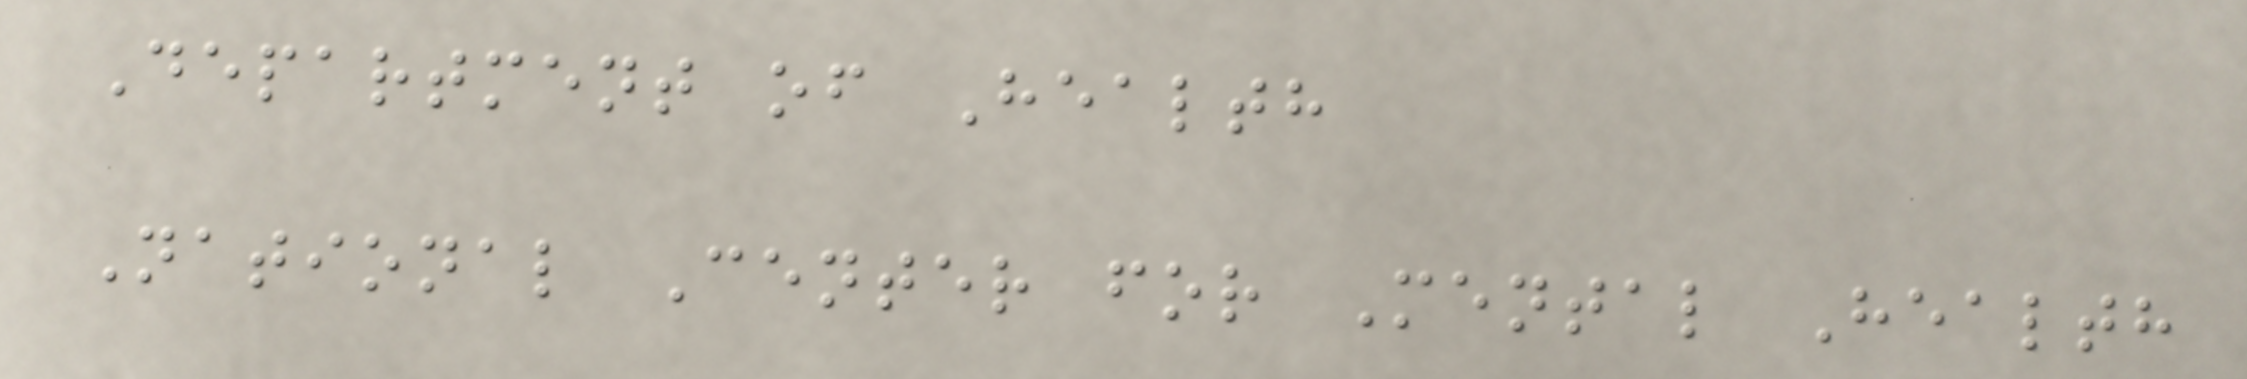Department of Health
National Center for Mental Health
